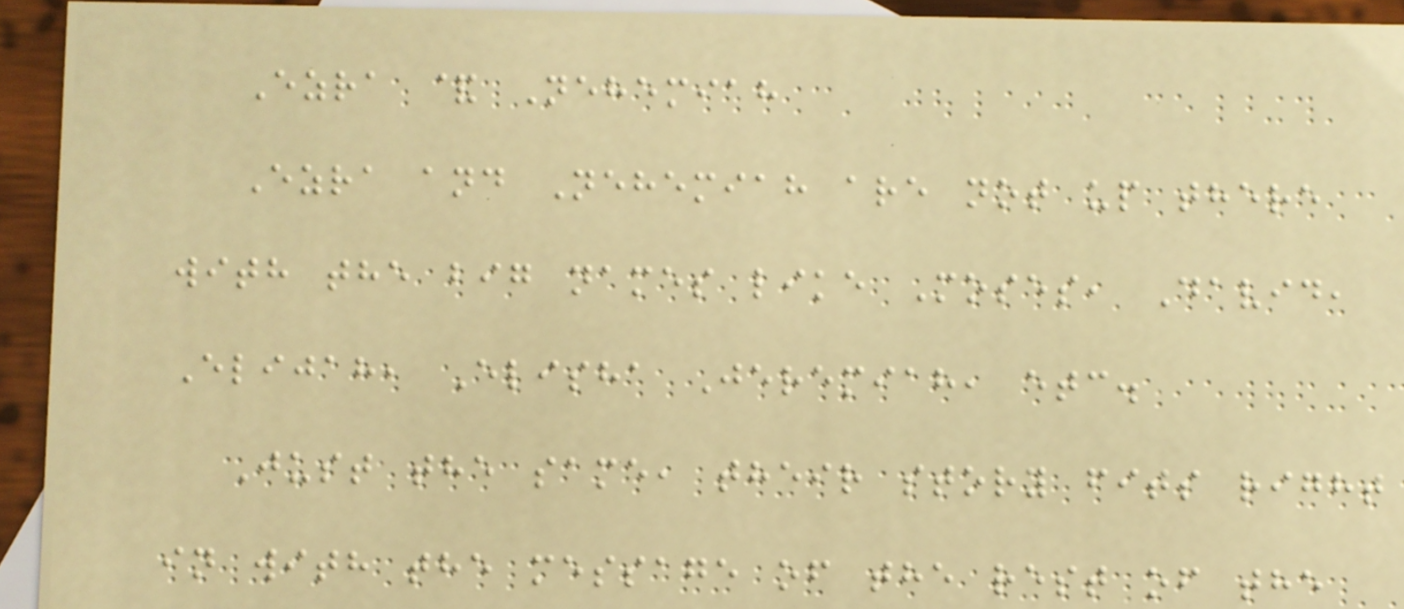Ezra & Nehemiah
Ezra and Nehemiah are not up there
with the big names like Moses, David,
Elijah, Elisha Jeremiah, etc.
Just the same, their story fits right
in with the message of the rest of the
